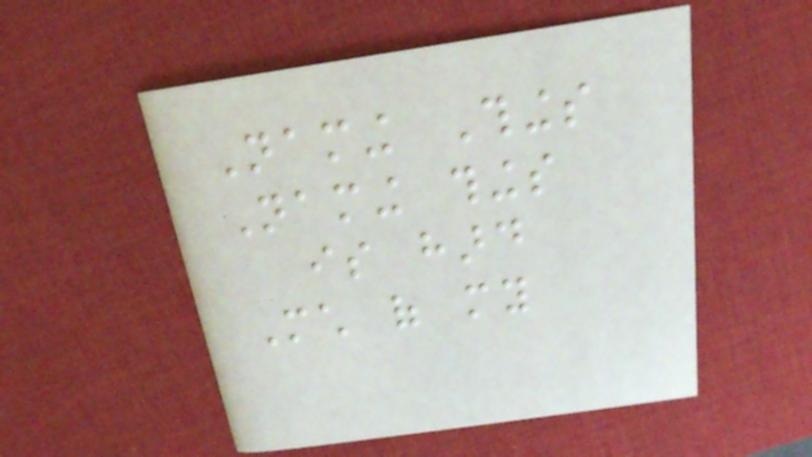Naming Things
Naming things
is hard
Much of my
